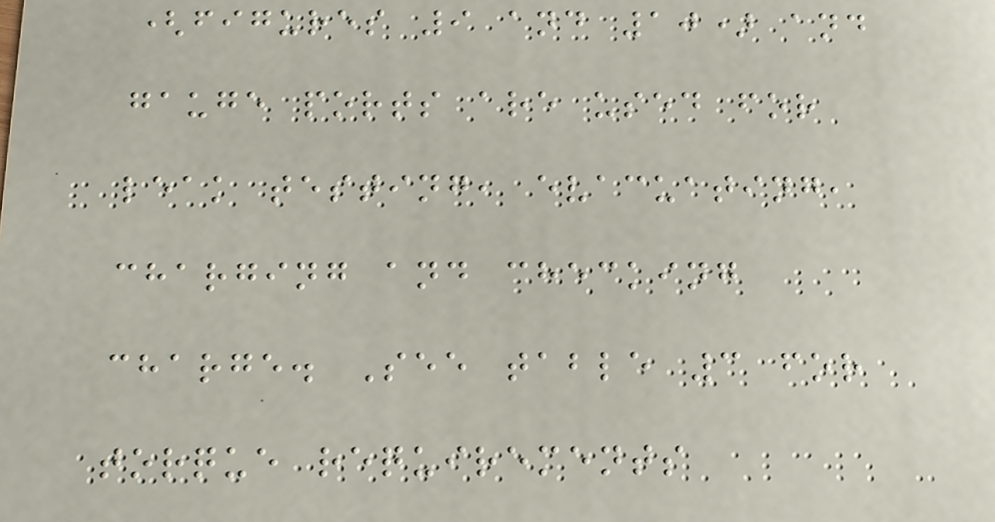(figures 9 and 10) and
gauge ports are used for
leak testing, evacuating,
charging and checking
charge. See table 3 for
torque requirements
